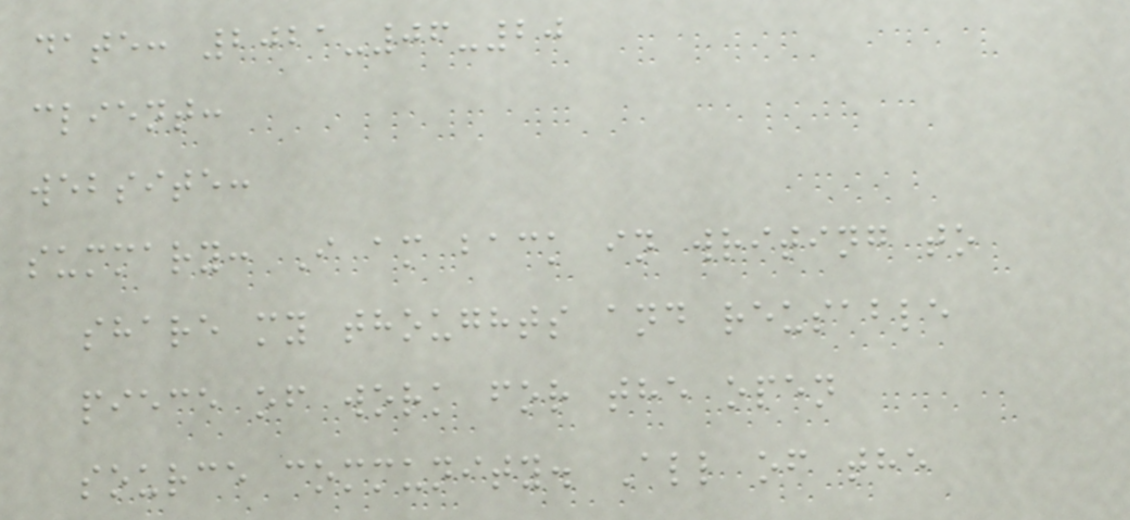date: 2021-06-20
client:
website:
summary: I am back in writing to
share my thoughts and reusable
piece of work for the open
source community. All of the
